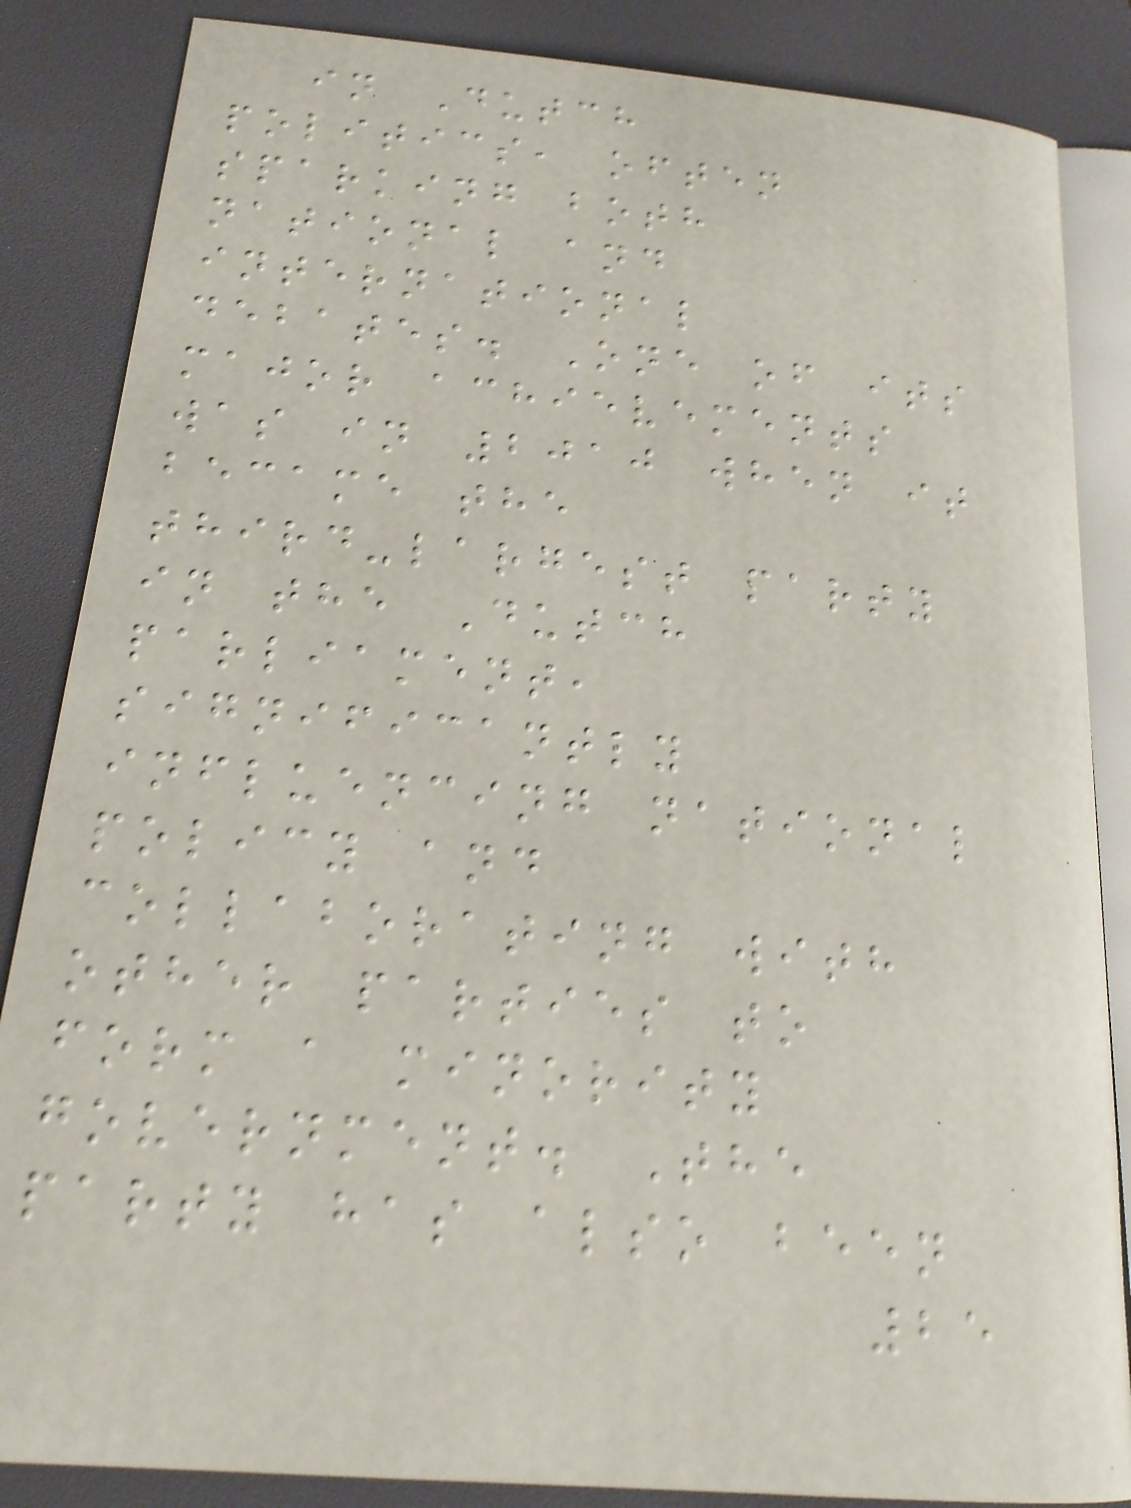in Dutch
politics, often
sparking both
national and
international
debates. One of its
major achievements
was in 2010 when it
became the
third-largest party
in the Dutch
parliament,
significantly
influencing national
policy and
collaborating with
other parties to
form a minority
government. The
party has also been
25
